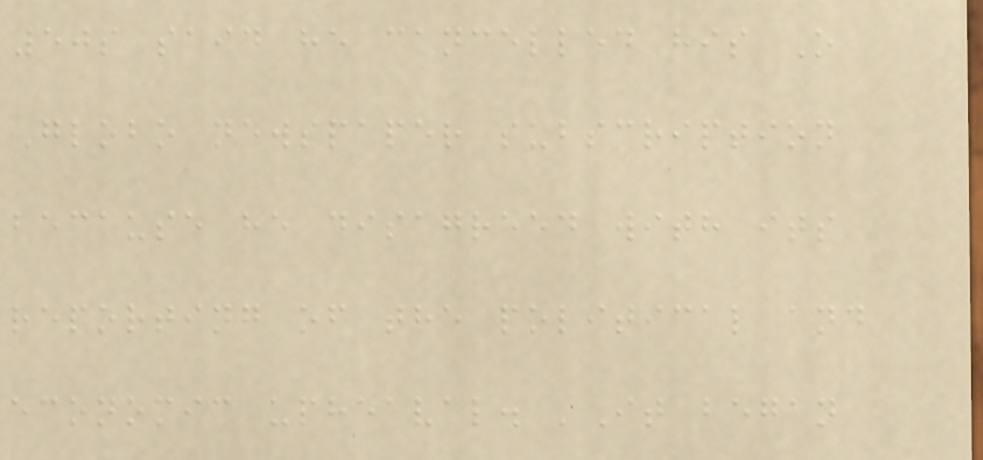50s said he cancelled his O
Globo newspaper subscription
because he disagreed with its
reporting of the political and
economic upheaval. 'It began
